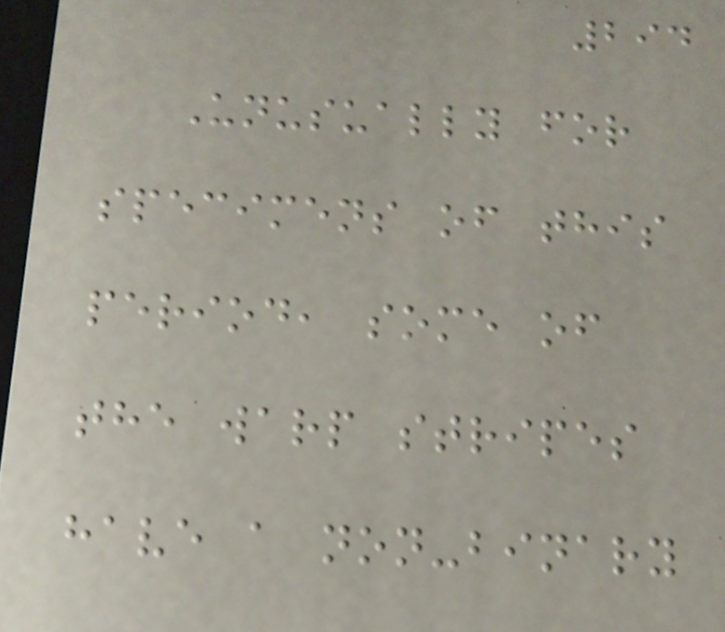294
Unusually for
specimens of this
period, some of
the warp stripes
have a non-binary
